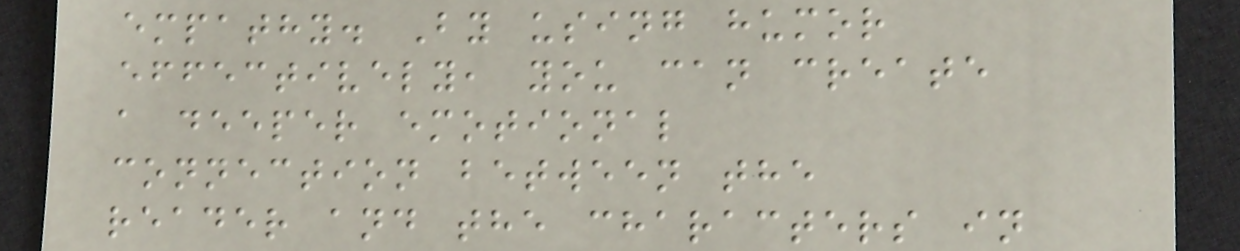empathy. By using humor
effectively, you can create
a deeper emotional
connection between the
reader and the characters in
